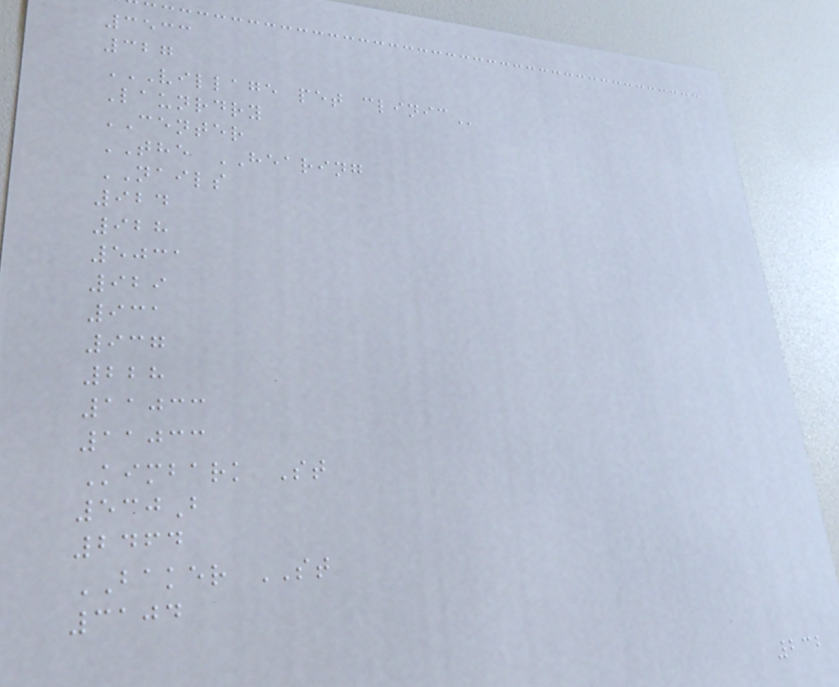3533
327
VILLAGE PET CLINIC
Launrdry
CENTER
THE HEARING
NAILS
924
928
5031
929
931
937
228
11033
11033
Kimbark St
530B
2464
BAKER ST
3104
232
